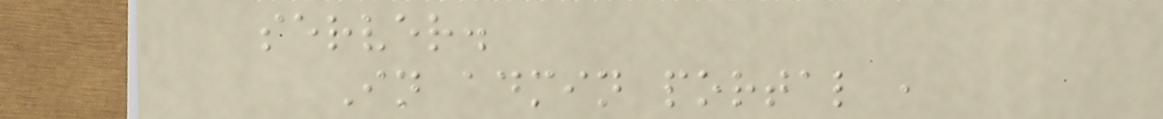server.
In admin portal ,
